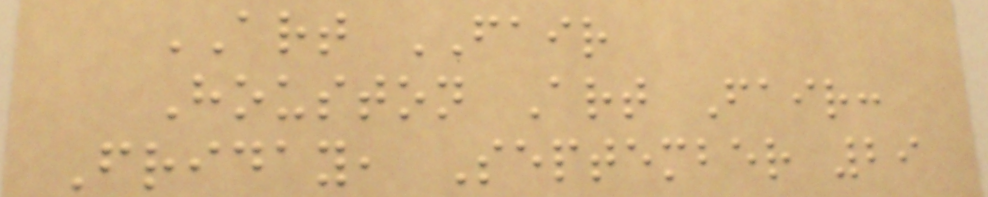ART FAIR
Houston Art Fair:
Friday, September 29
